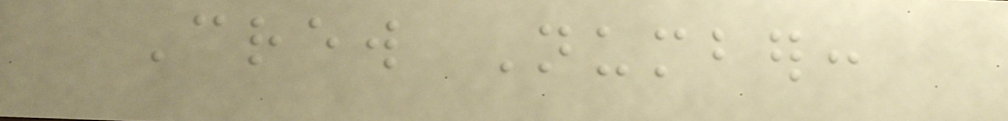Crew Number:
